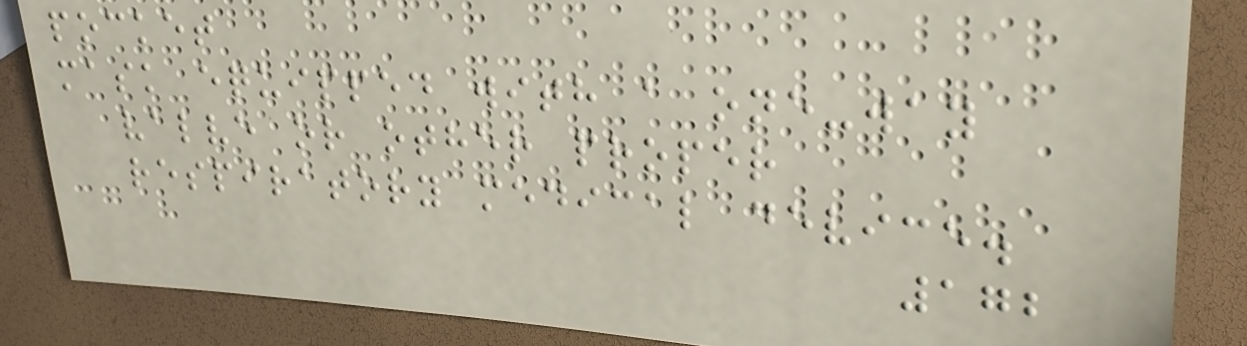pocket
mask equipped with a one-way
valve or other proper
respiratory medical device.
172
